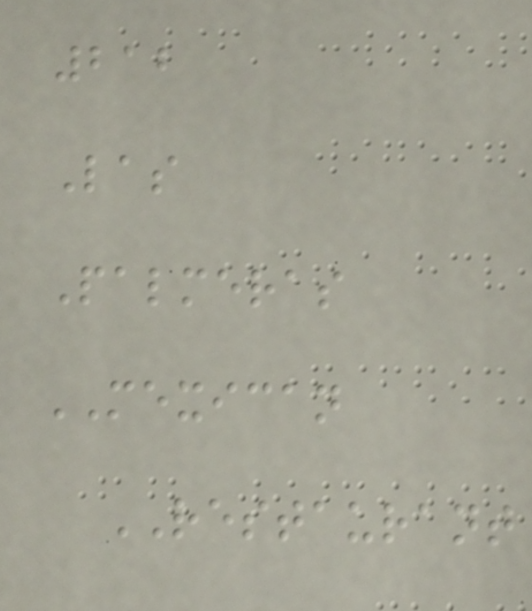212
Las
Palmeras
MEXICAN
RESTAURANT
